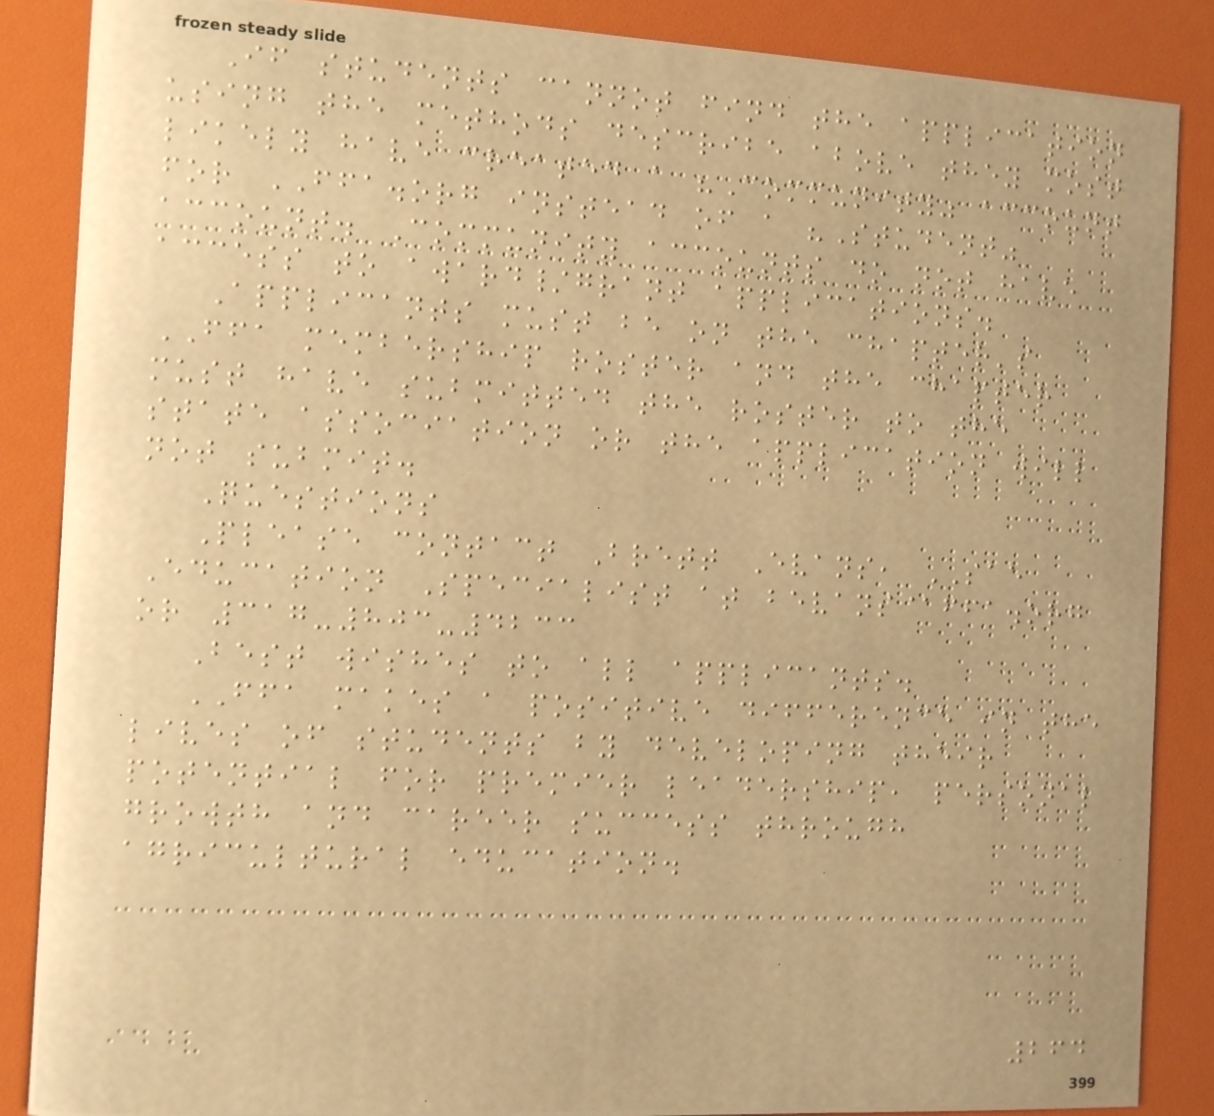If students cannot find the application
using the methods describe above they most
likely have created a "Community" account
for FFA.org instead of a "Student"
account. Community accounts do not have
access to award/grant applications.
Applicants must be on the chapter's
FFA membership roster and the chapter
must have submitted the roster to the
state association or the application will
not submit.
Questions
Please contact Brett Evans, SAE
Education Specialist at bevans@ffa.org
or 317-803-4233
Best wishes to all applicants.
FFA makes a positive difference in the
lives of students by developing their
potential for premier leadership, personal
growth and career success through
agricultural education.
264
